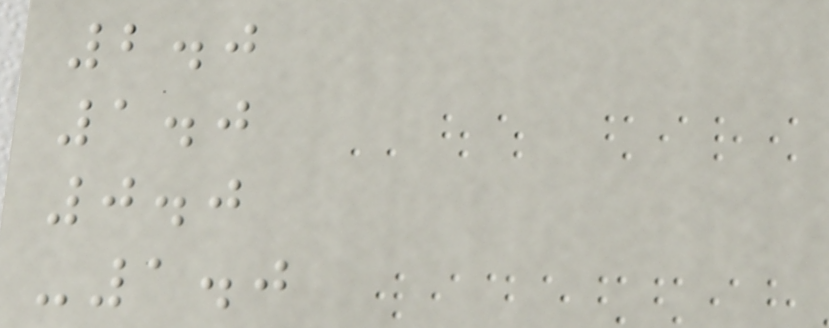2.0
1.0
0.0
-1.0
